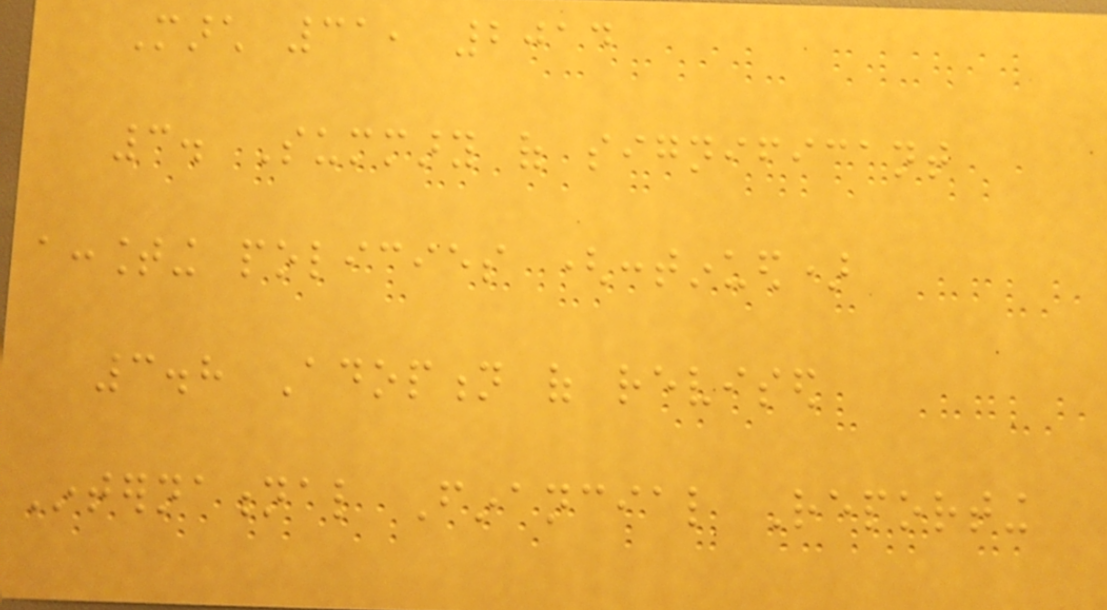March 31, 2014
3. Summary of significant
accounting policies (continued)
3.8 Adoption of revised
International Financial Reporting
